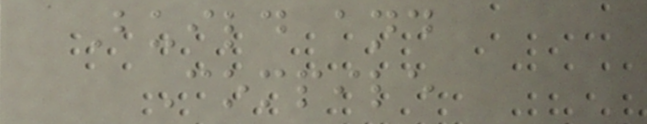Build and
Compile
